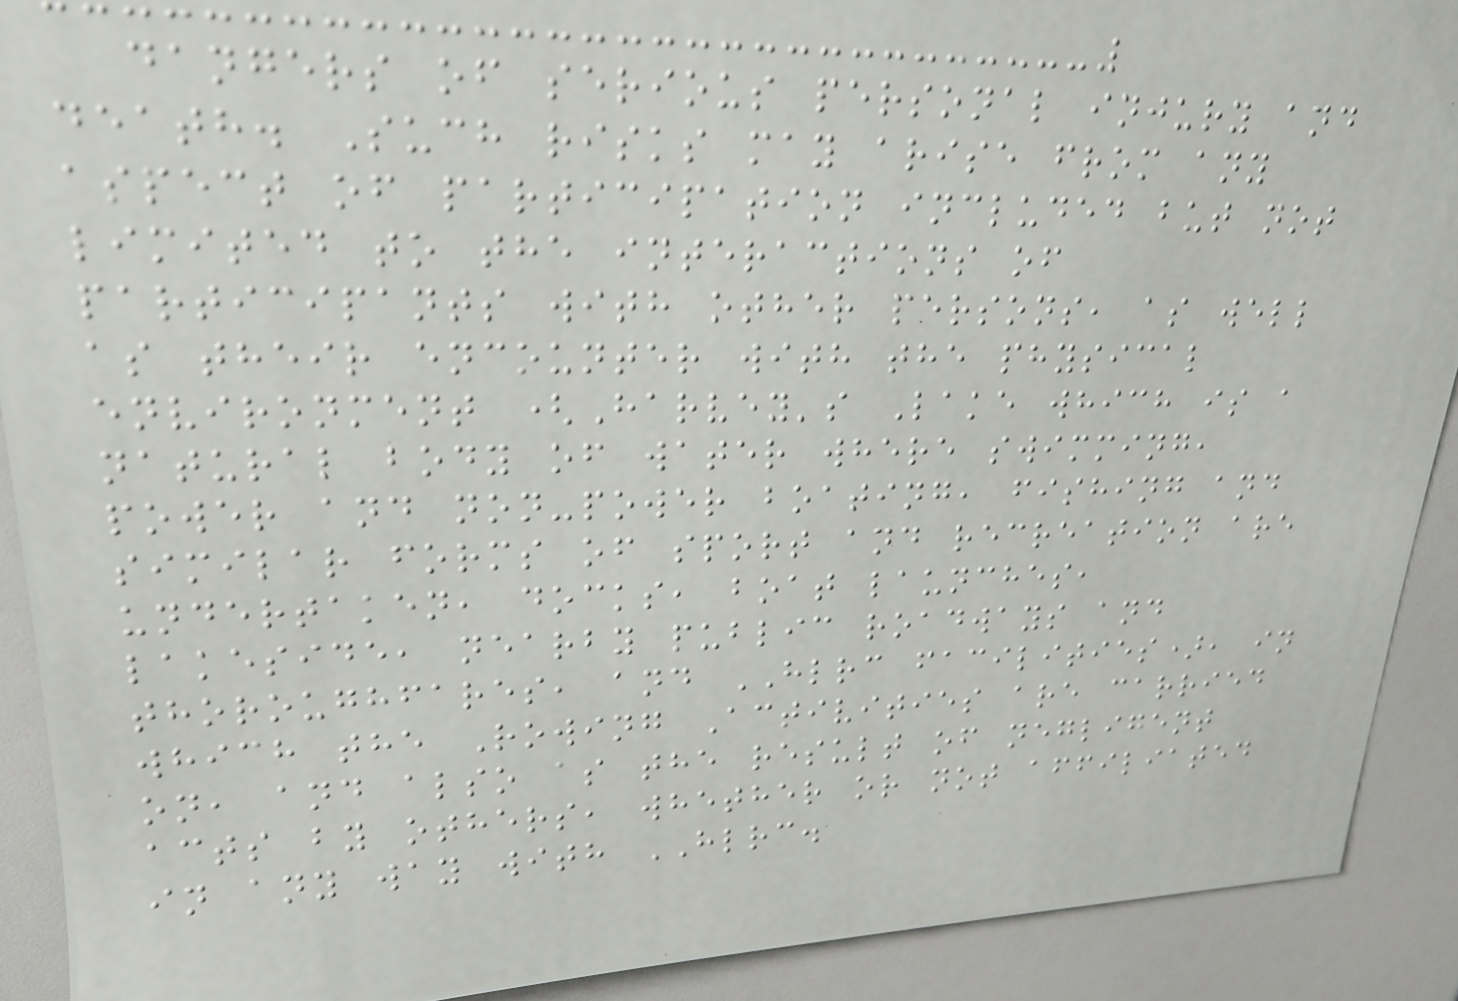dangers of serious personal injury and
death. Such risks may arise from any
aspect of participation included but not
limited to the interactions of
participants with other persons, as well
as their encounter with the physical
environment (Harvey's Lake which is a
natural body of water where swimming,
power and non-power boating, fishing and
similar forms of sport and recreation are
undertaken, docks, boat launches,
lakeside, nearby public roadways and
thoroughfares, and HLRC facilities), in
which the Rowing Activities are carried
on, and also as the result of negligent
acts by others, whether or not affiliated
in any way with HLRC.
